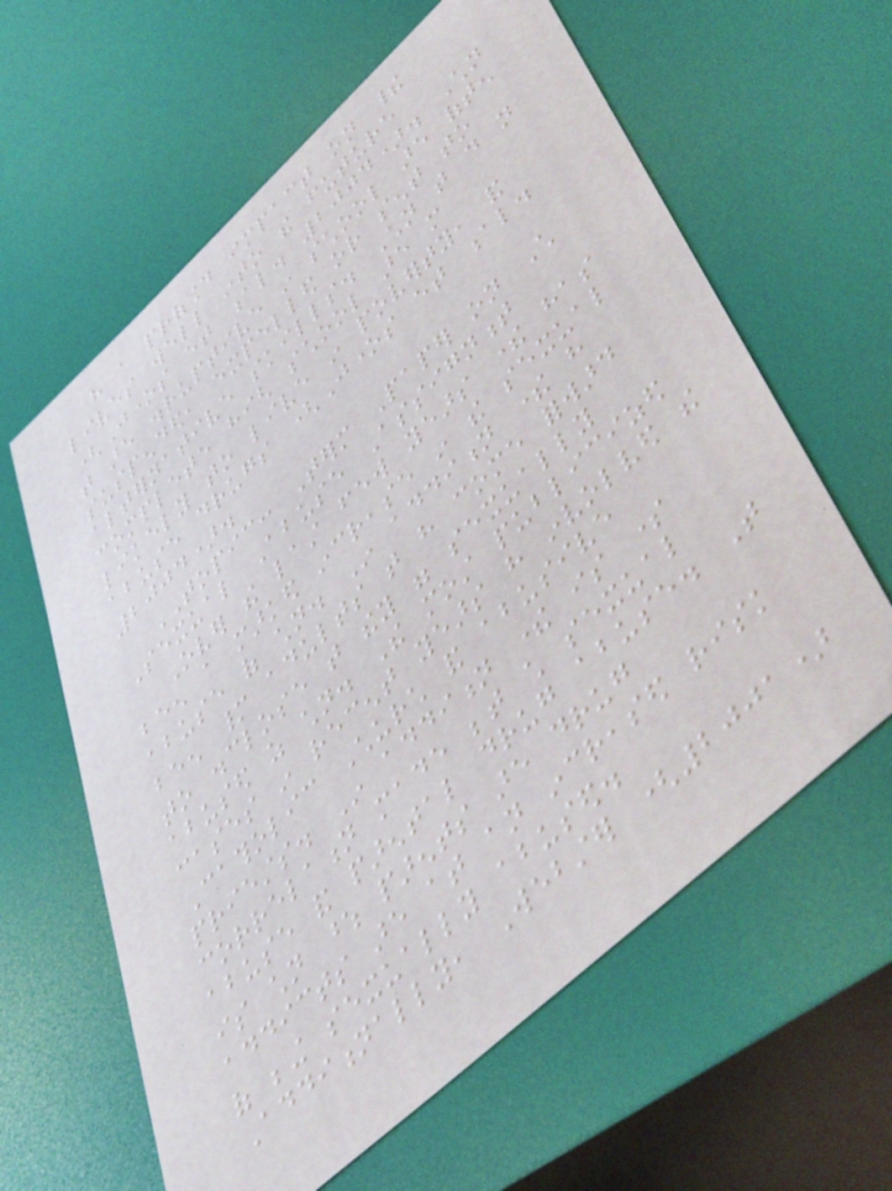have a profound impact on their
lives well into the future
(Jones et al. 2004). Children
that are disruptive in school are often
suspended, expelled or sent to
alternative skills. Children that do not
complete high school are more
likely to live in poverty, and
abuse drugs (Jones et al.
2004).
TOPIC: Term Paper on Child
Sexual Abuse Assignment
Over the last few years there has
been a marked increase in the sexual
abuse of children. In addition there have
been many adults that have come forward
to disclose that they were sexually
abused as children. The most publicized
cases in recent years have involved the
Catholic Church and abusive
priests. In addition there is some
correlation made between child sexual
abuse and parental drug abuse. That
is children whose parents are drug
addicts are at an increased risk
of being sexually abused.
Additionally, Webster (2001)
